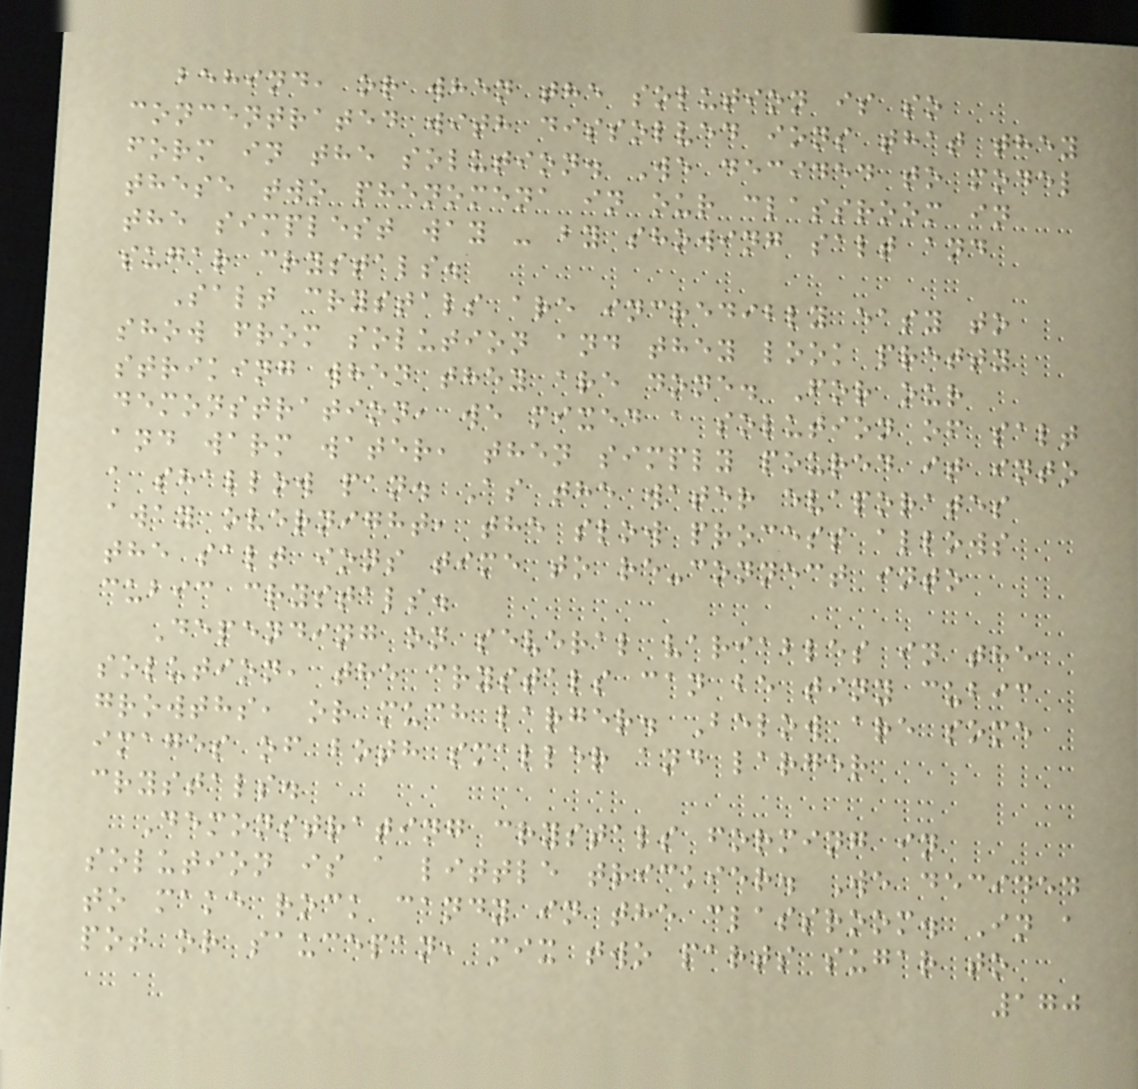behind, or when the solution is so
concentrated with dissolved ions that they
form in the solution. We decided to model
these two phenomena in our classroom in
the simplest way - by showing salt and
sugar crystals.
Salt crystals are incredibly easy to
show from solution and they look pretty
striking when they are done. For our
demonstration, we mixed a solution of salt
and warm water, then simply poured it into
a shallow pan. As the water evaporates
away overnight, the slow process allows
the salt ions time to re-connect into
cubic crystals.
Depending on several variables in the
solution, the crystals can be tiny cubic
growths, or much larger. Below are some
images of both smaller and larger
crystals.
Demonstrating crystals forming in
solution is a little trickier. We decided
to make rock candy in the classroom. In a
pot or saucepan, mix two parts sugar to
170
